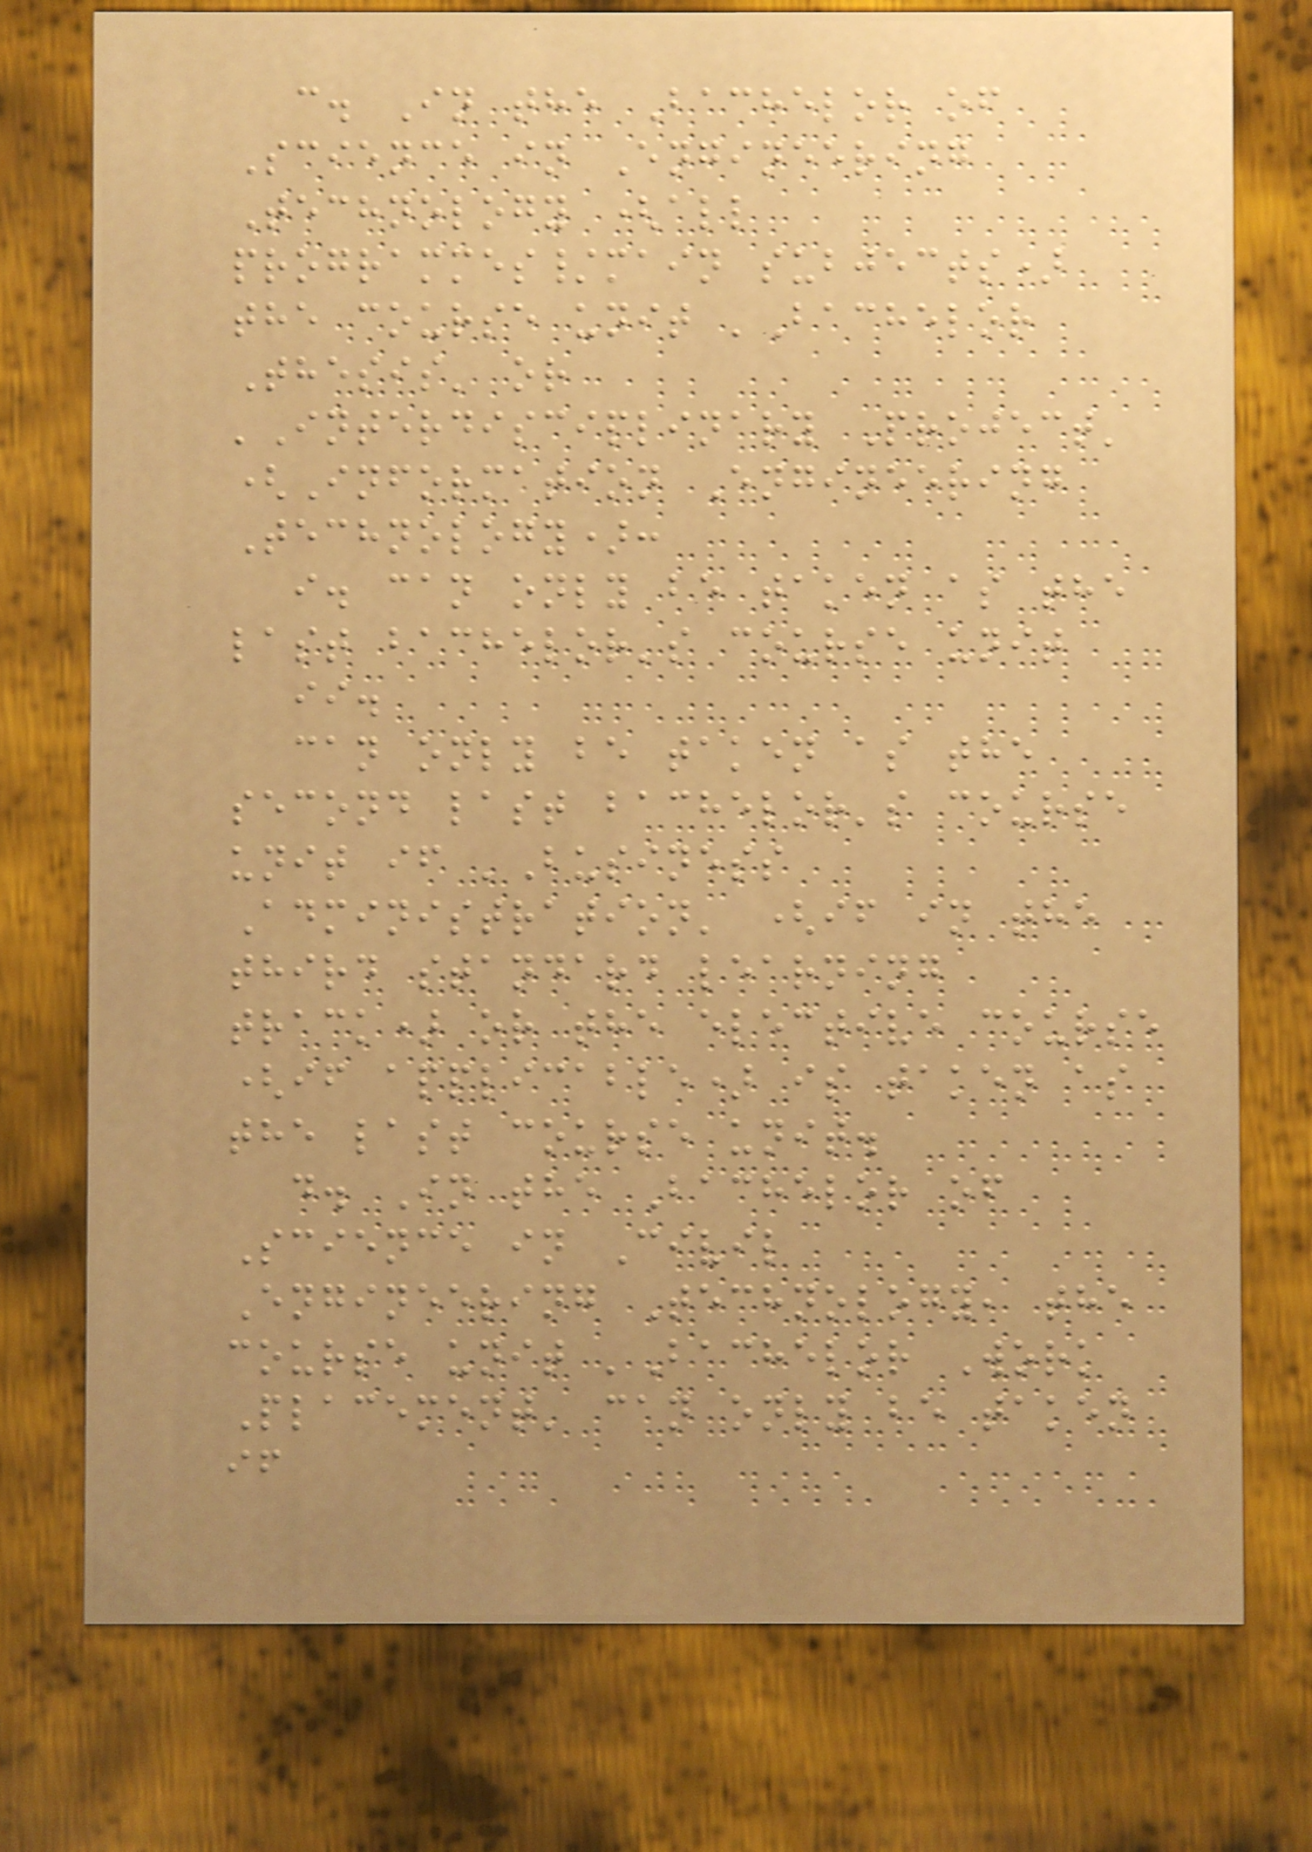c. In the Bachelor of
Science in Engineering
Technology (all
programmes/main subjects)
the course unit 'Bachelor
Thesis' or
'Interdisciplinary Project'
(Information Engineering
Technology):
i. can only be taken as the
last bachelor's course unit
ii.
can only be taken as the
second last bachelor's course
unit if 'Business
Administration' (if in the
third standard learning
track) or the elective course
(if applicable) is taken as
the last course unit.
d. In the Bachelor of
Science in Civil
Engineering Technology, the
course unit 'Bachelor Work
Placement' can only be taken
if
